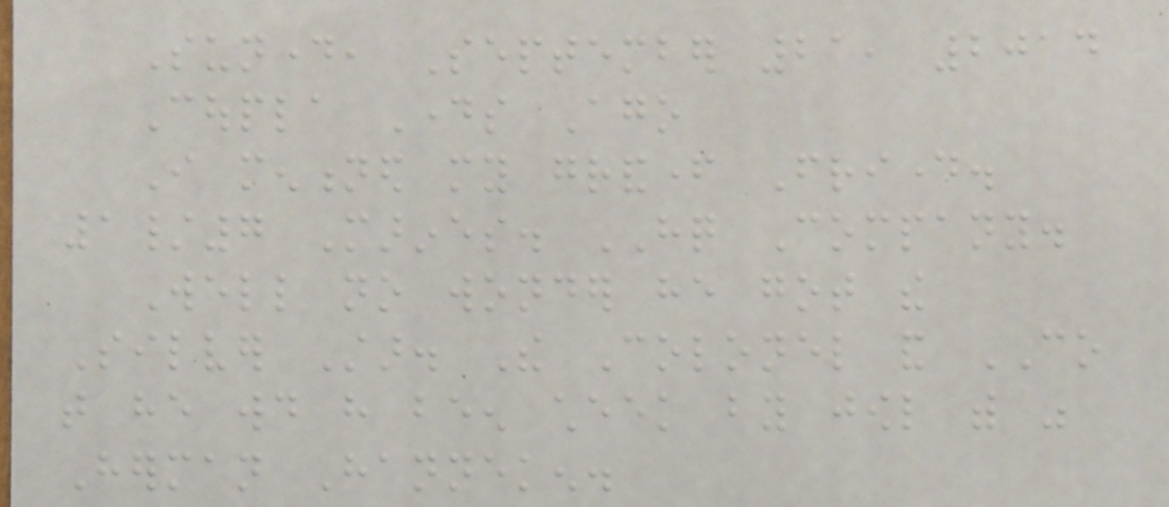Sunday, September 21, 2014
Coupla Days Ago
I mentioned my grandfather Friday.
1/7 Marines. HQ Company.
Well no wonder he got the
Silver Star. The Colonel and CO
that he would have been cheek by jowl with was
Herman Hanneken.
